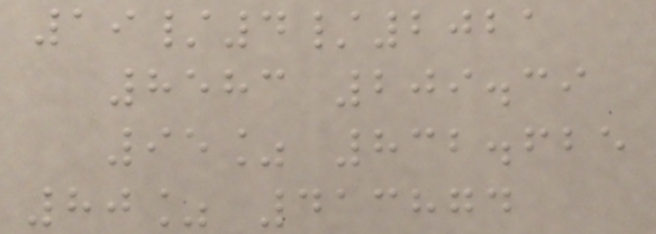19/4/2021
8583 209.39
95% 832.625
80% 413874
